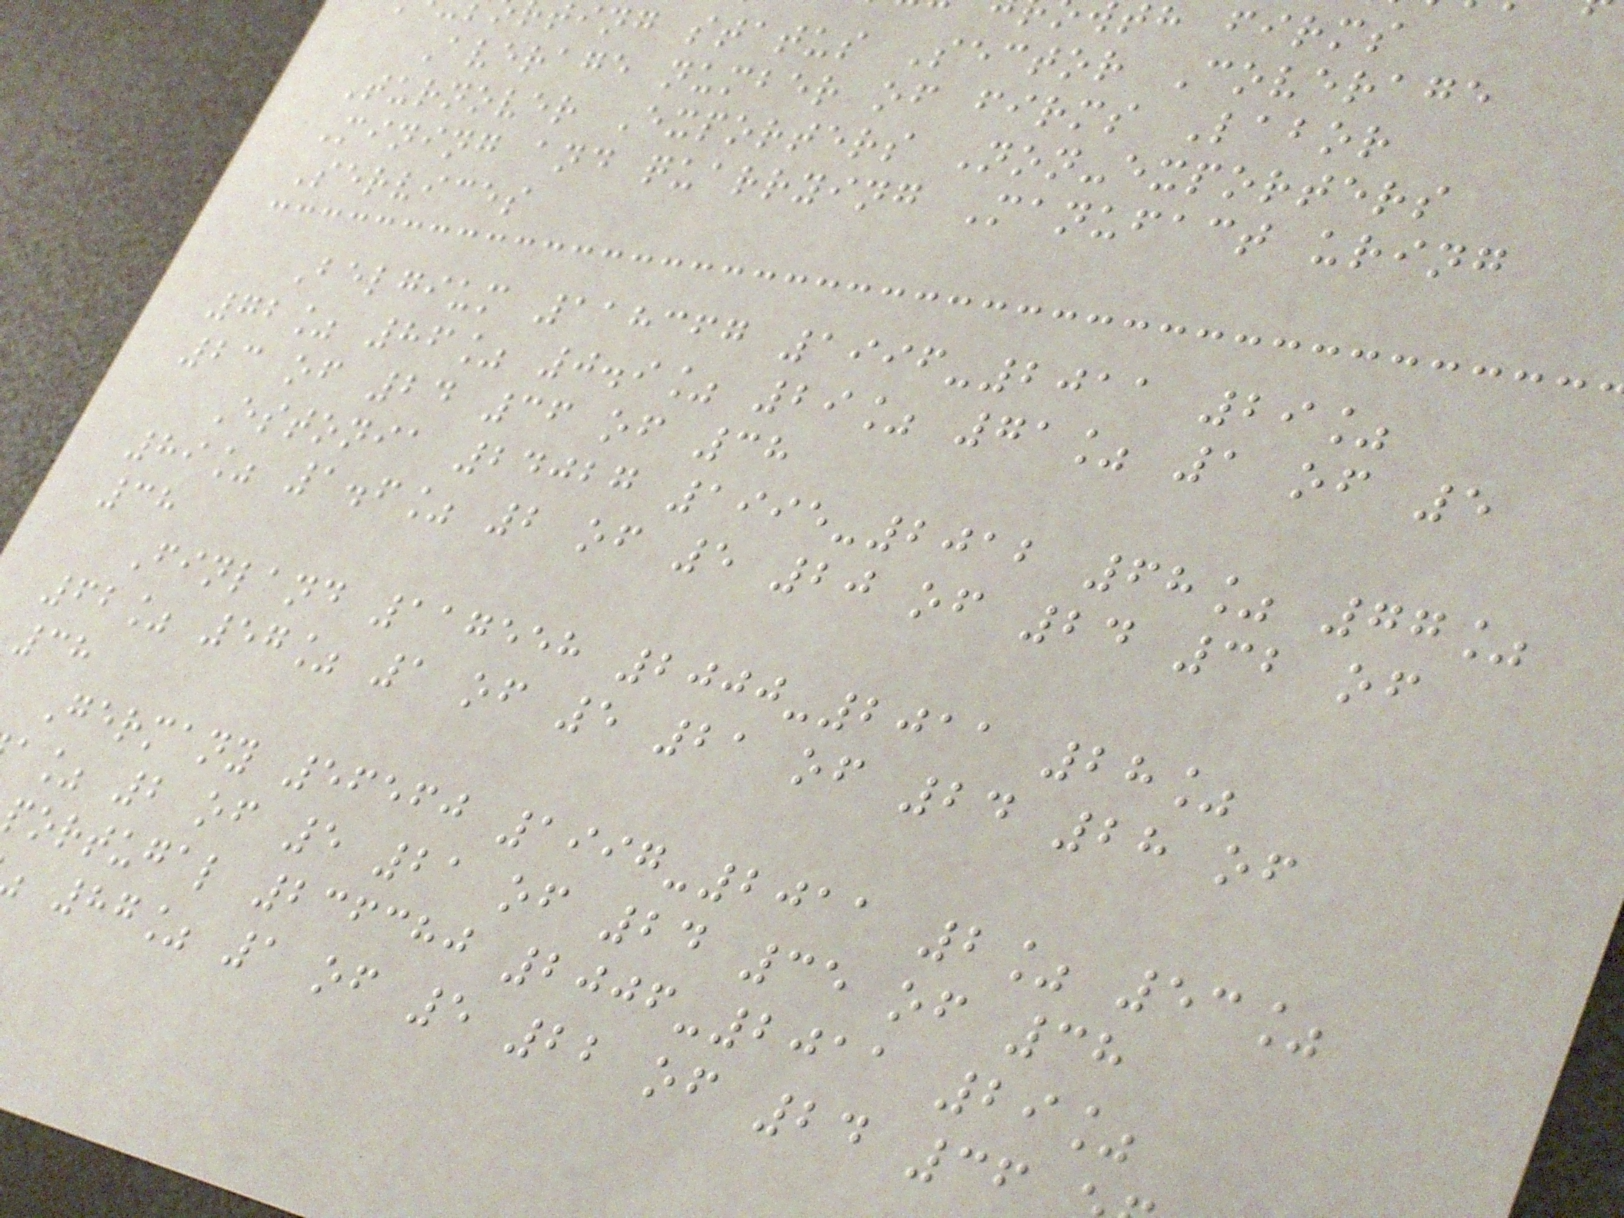th firms
ting status Sector Coverage
Average number of firms Labor
Turnover Exporters Non-exporters
Mining and quarrying Manufact uring
Services
Belgium 118367 1996-2011 29%
72% 86% 0.9% 29% 71% 1 of 5
23 of 24 36 of 38
Estonia 24027 1995-2012 68% 77%
89% 1.6% 2 of 5 20 of 24 32 of
38
Finland 117558 2000-2011 28%
62% 57% 1 of 5 21 of 24 28 of
38
Germany 56560 1997-2011 2% 53%
a% 2 of 5 21 of 24 35 of 38
portugal 236380 2006-2011 29%
87% 1 of 5 22 of 24 36
